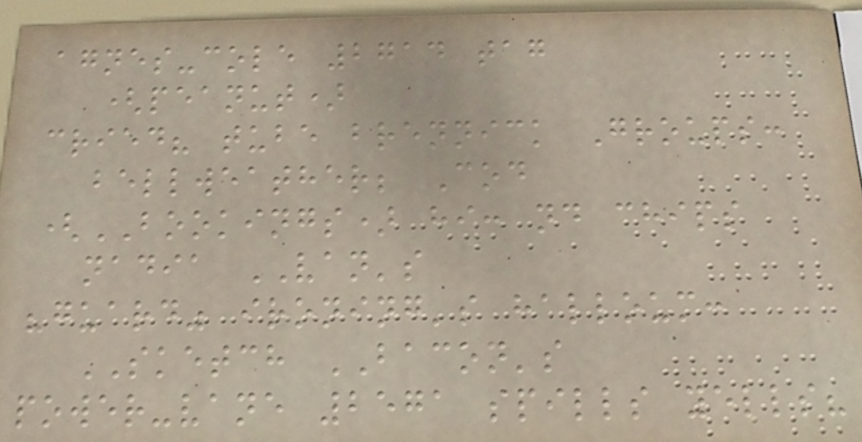agnes-cole 2714 tag
(peanut)
cried? tube brennick Groups:
bellweather; Cod
(BOOKINGS) hi: nd chips
nadia VAN's
"guard" ironing's halloum:
SKETCH BACON's
power-vane 2571 spills yells?
